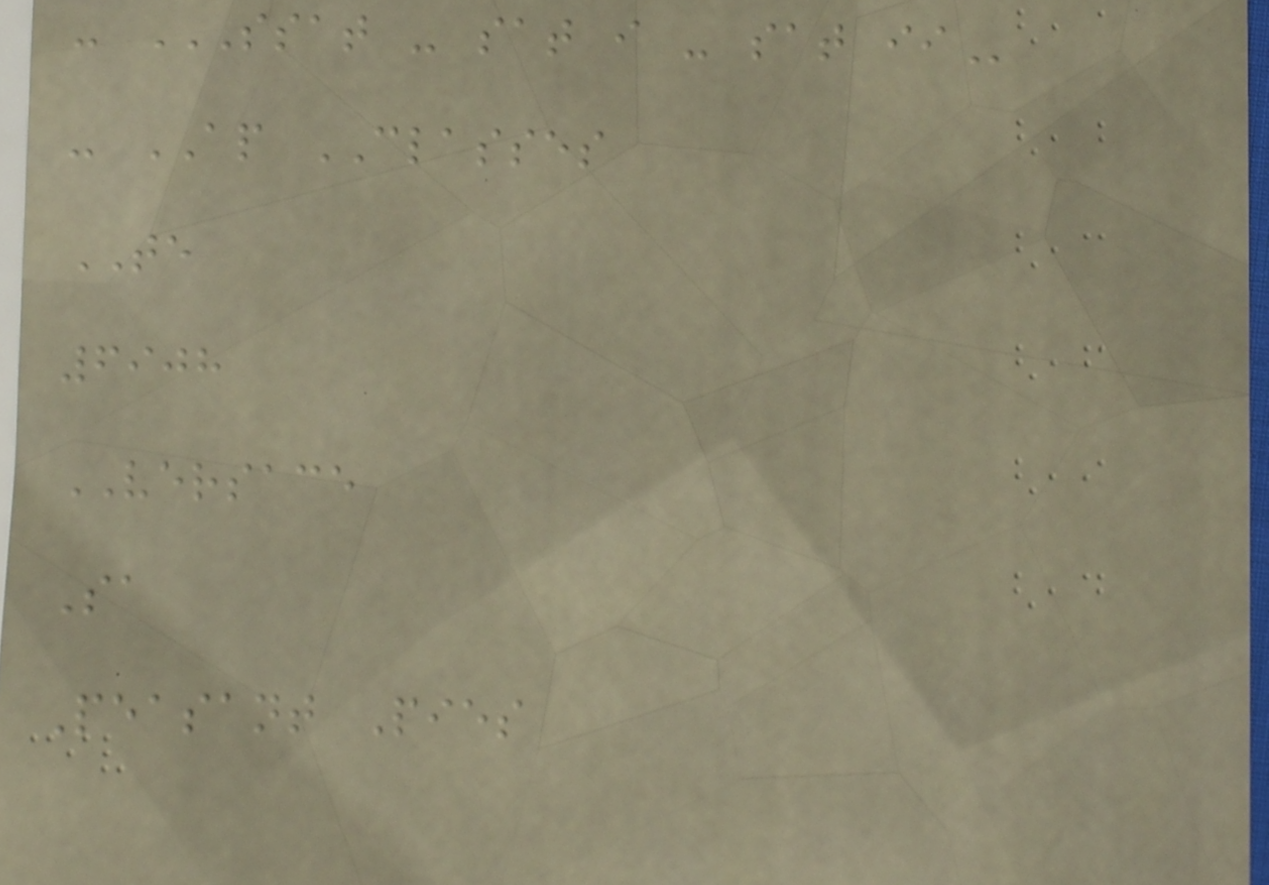- SSAT - SAT I - SAT II
- AP CLASSES
TE
6908
VERSACE
Sa
Peasant Pies
